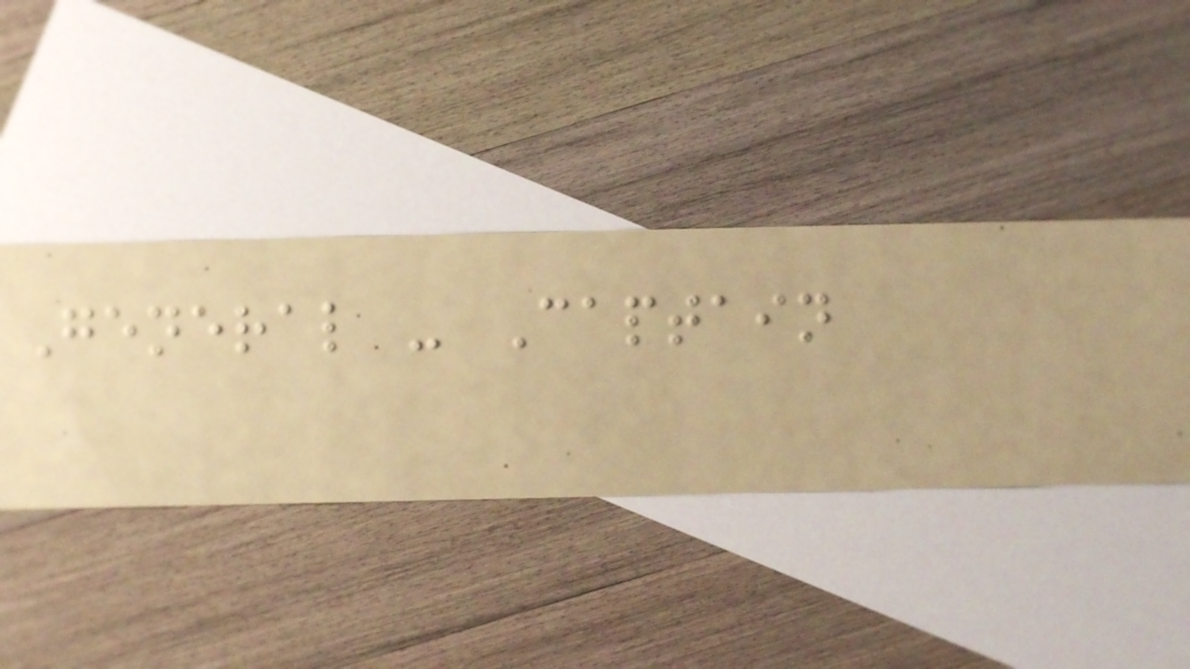General - Captain
